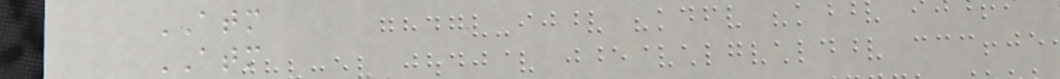ATM
ATM
